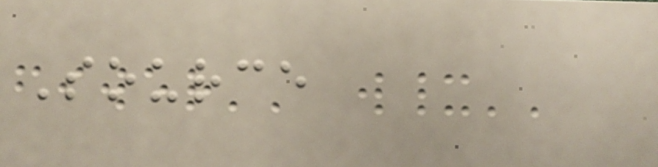Source
